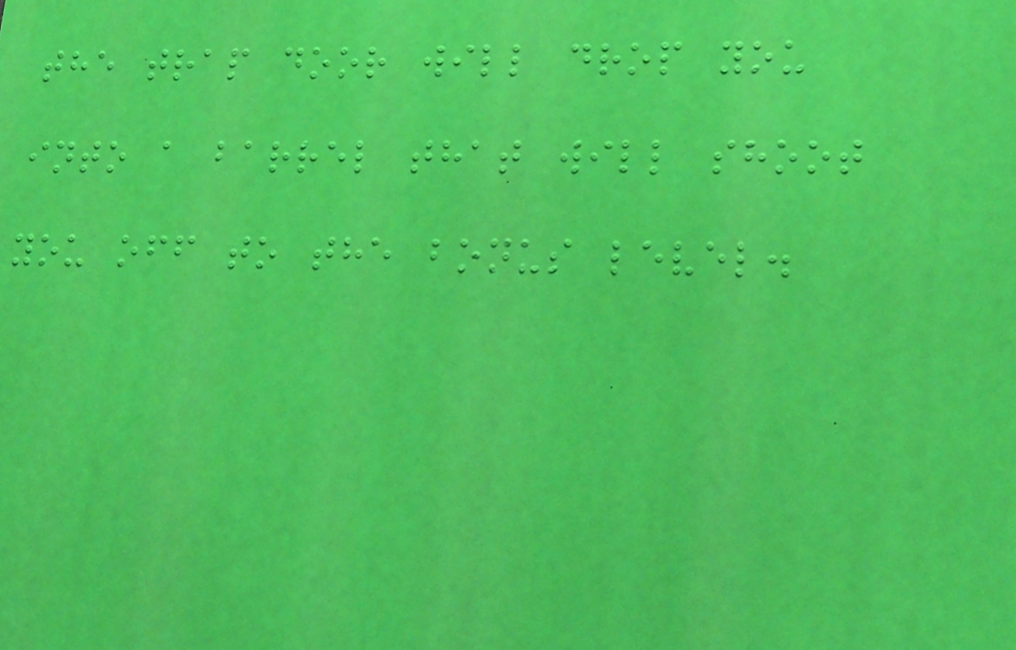the trap door will drop you
into a barrel that will shoot
you off to the bonus level.
